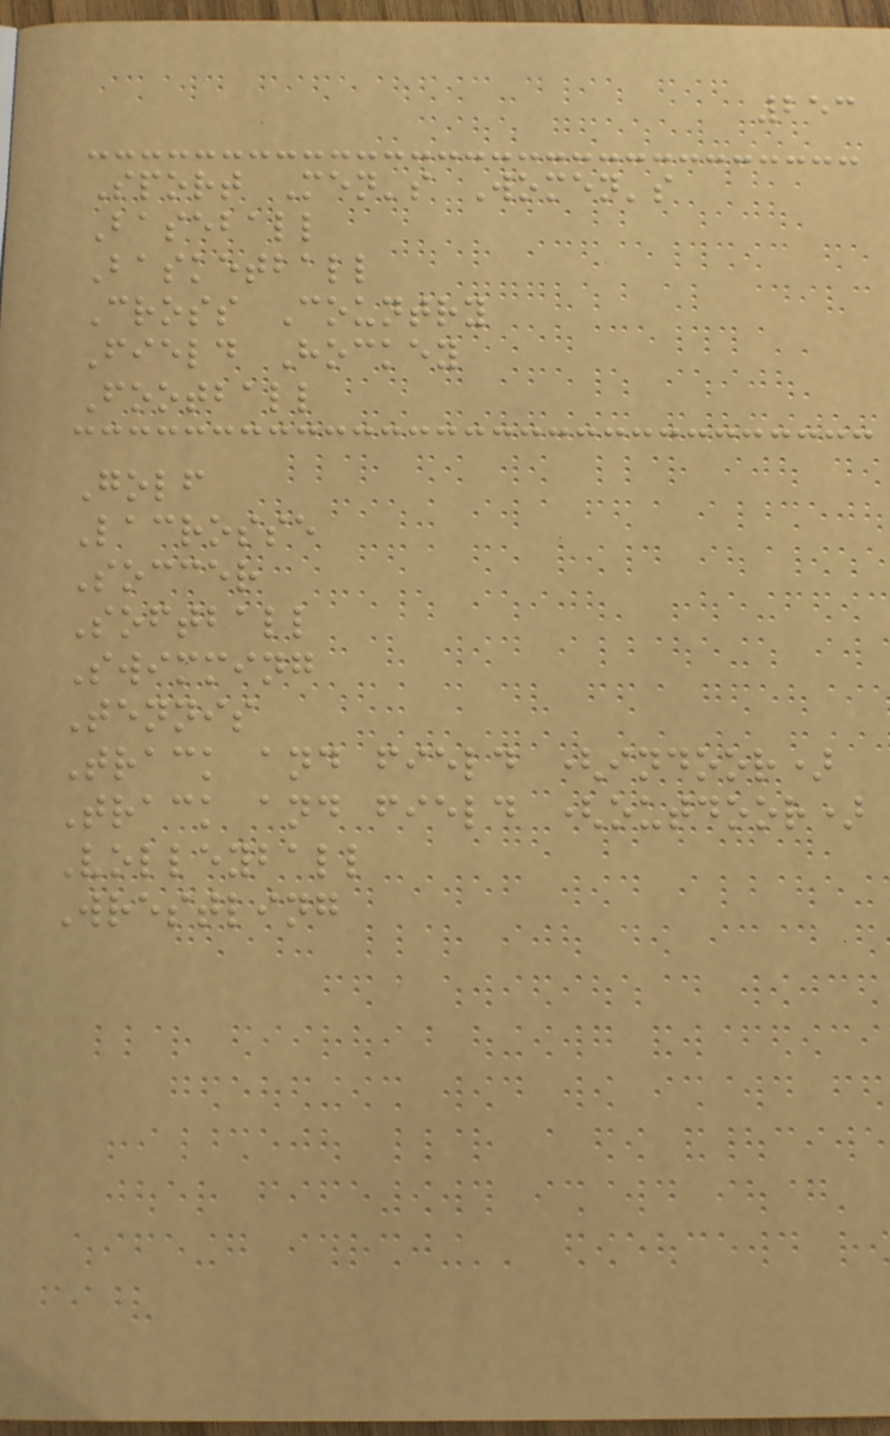253
Sport Men's Women's
Baseball
Basketball
Cross Country
Field Hockey
Football
Golf
Lacrosse
Soccer
Softball
Swimming
Tennis
Track and field (indoor)
Track and field (outdoor)
Volleyball
Wrestling
